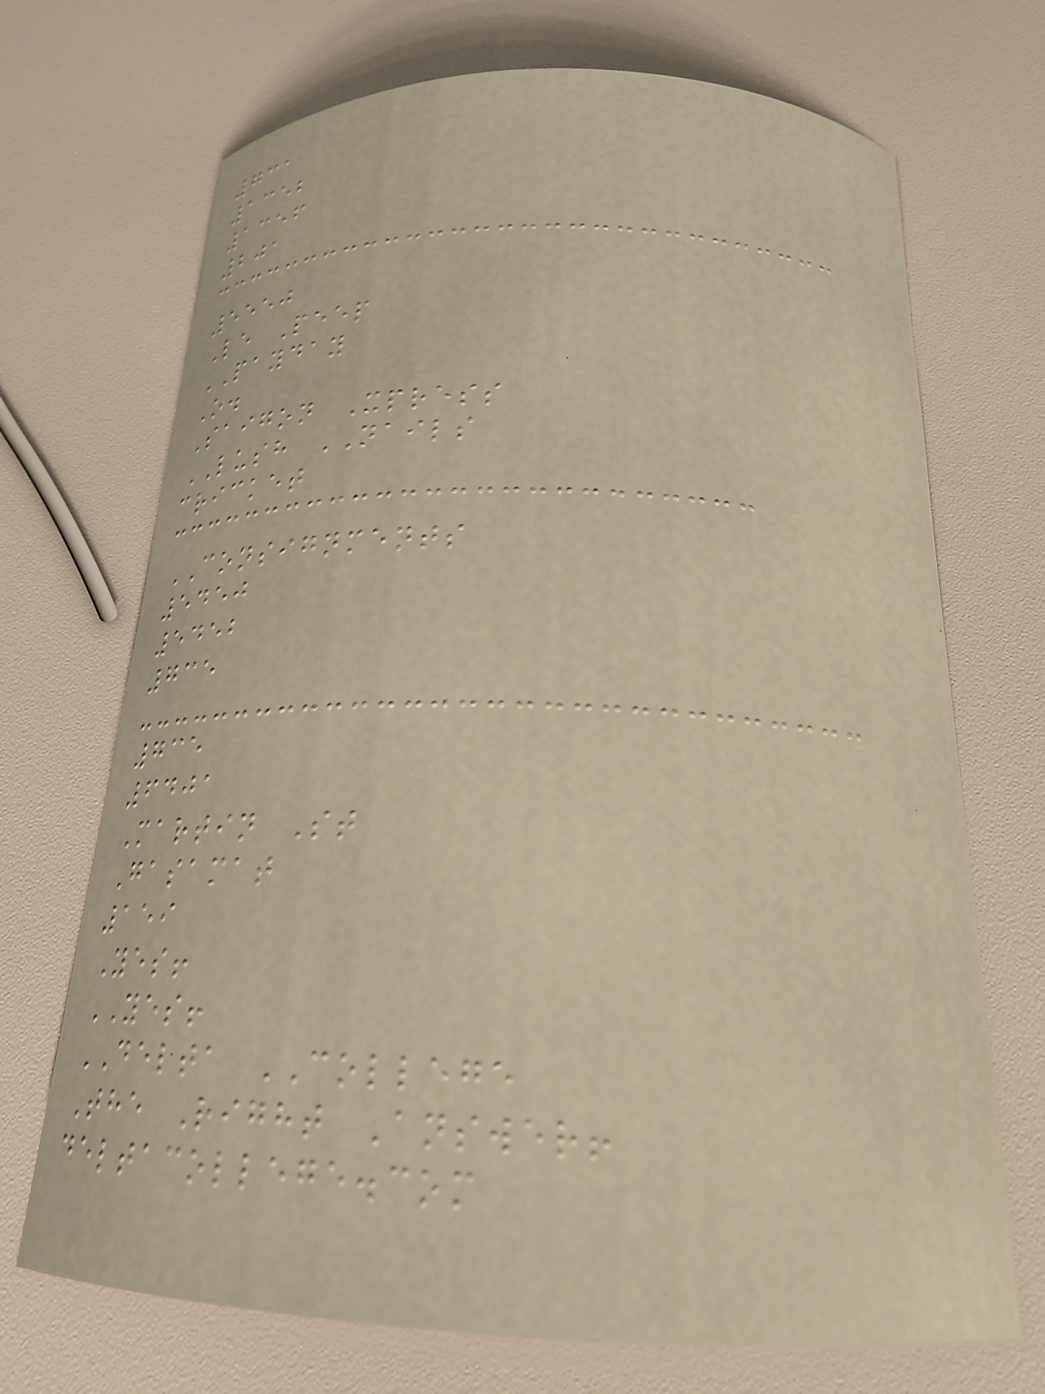731
1352
1356
201
5550
Le Peep
PAYDAY
O.
Saigon Xpress
LUSH NAILS
cricket
CONSIGNMENTS
5450
5452
735
735
6401
Martin St
Gasamat
159
Yes!
YES!
DELTA COLLEGE
The Right Answer!
deltacollege.com
